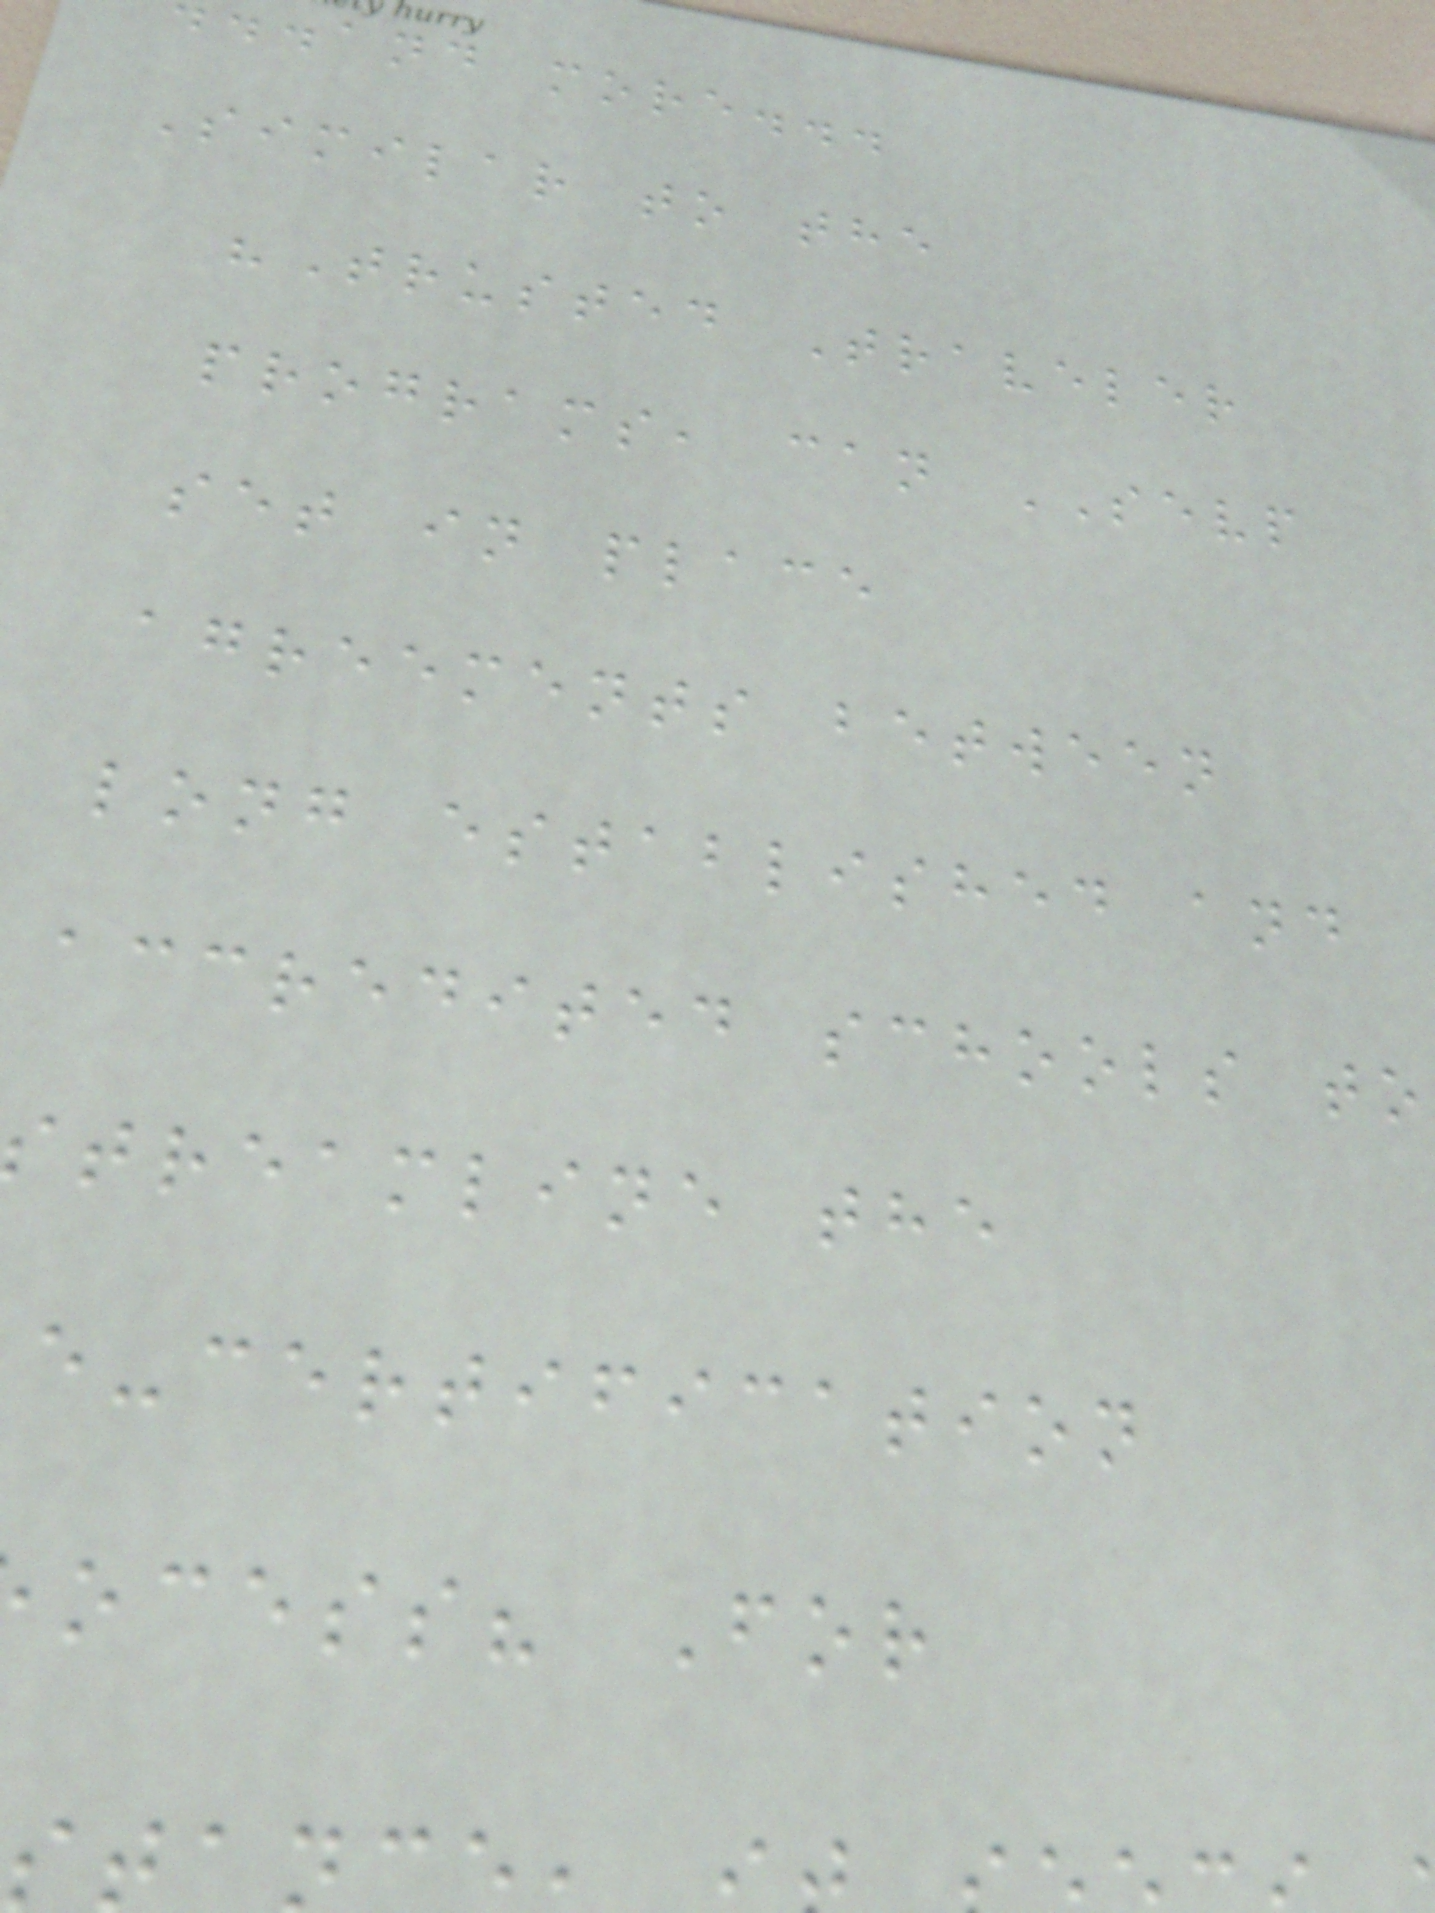.and more...
Similar to the
"Trusted Traveler
programs, can SEVP
set in place
agreements between
long established and
accredited schools to
treamline the
e-certification
ocess? For
